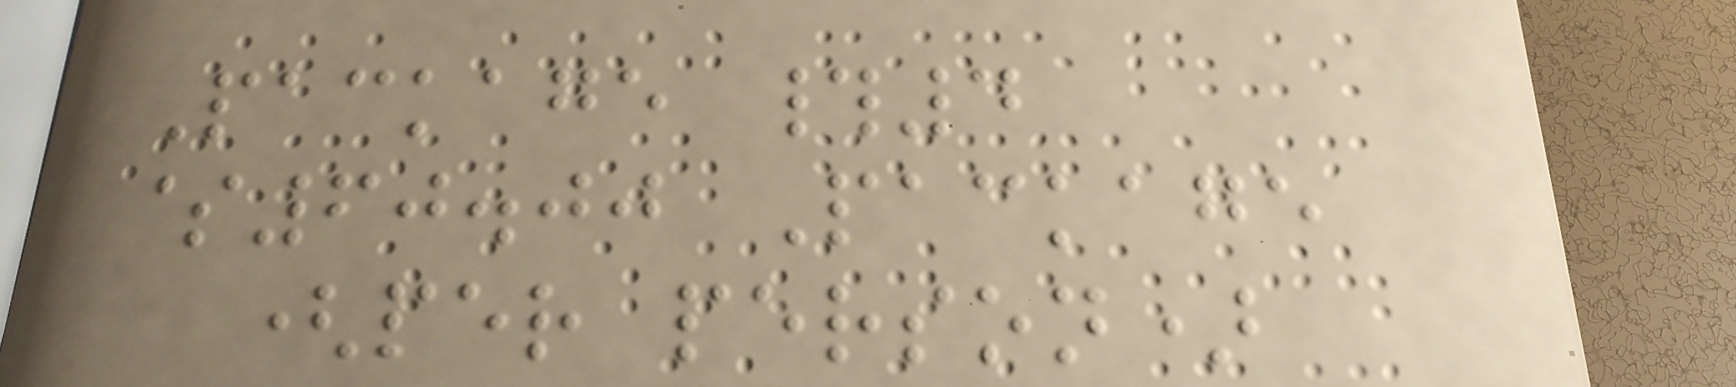Package #4
$60.00 Package
(per person)
